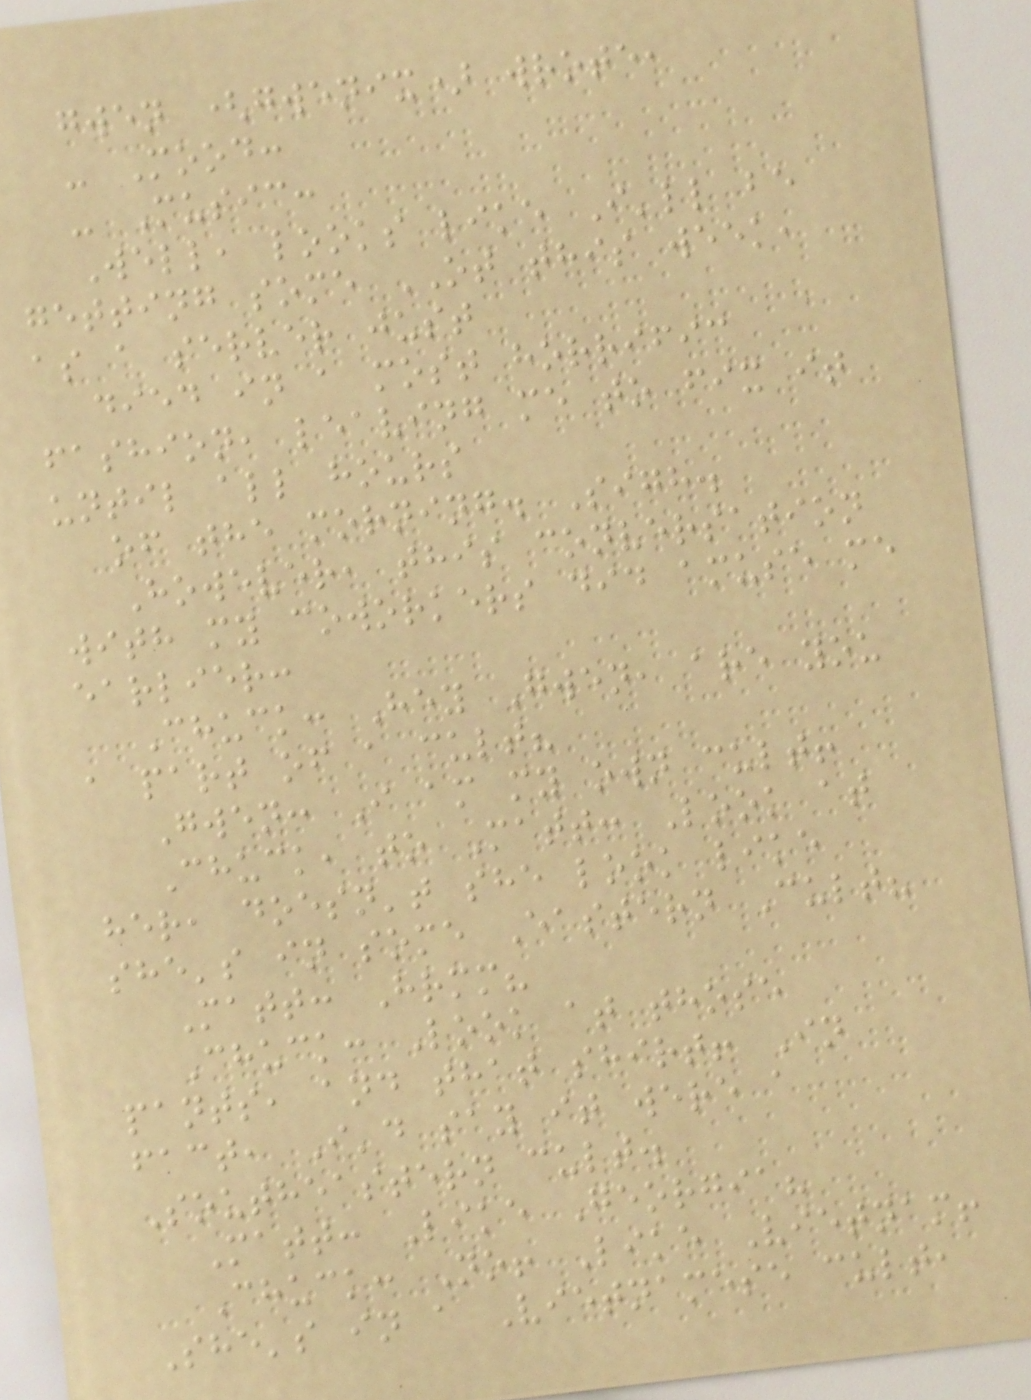gwen (gwenix) wrote,
- Mood:
- Music:
Well, looks like I'll be
getting some OT this week,
as a server just
died in a most horrific
fashion, leaving me to fix it
until all hours
of the morning. Sigh.
However, this conversation
with my coworkers did amuse me
earlier:
Chuck: Hey Gwen, are you
a part of a cult?
Gwen: I am my own cult!
Chuck, to Matt: Look at
her, doesn't she look like
she's in some Eastern Cult?
Matt: Hrmm?
Chuck: Look at those
pants, and that shirt! In
fact, I'd say it were a
Southeastern cult.
Matt: Like Georgia?
Chuck: No! Like Vietnam!
She's in a Vietnamese cult,
